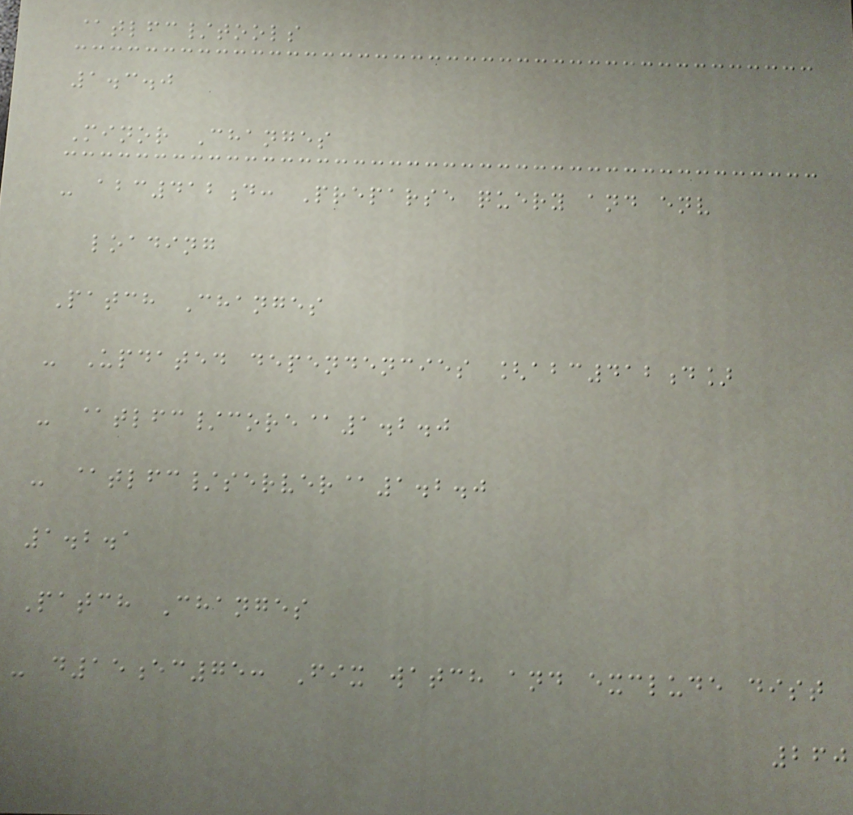@tlfc/tools
1.3.0
Minor Changes
- abc412d: Preparse query and env
loading
Patch Changes
- Updated dependencies [abc412d]
- @tlfc/core@1.2.0
- @tlfc/server@1.2.0
1.2.1
Patch Changes
- d15ec75: Fix watch and exclude dist
260
